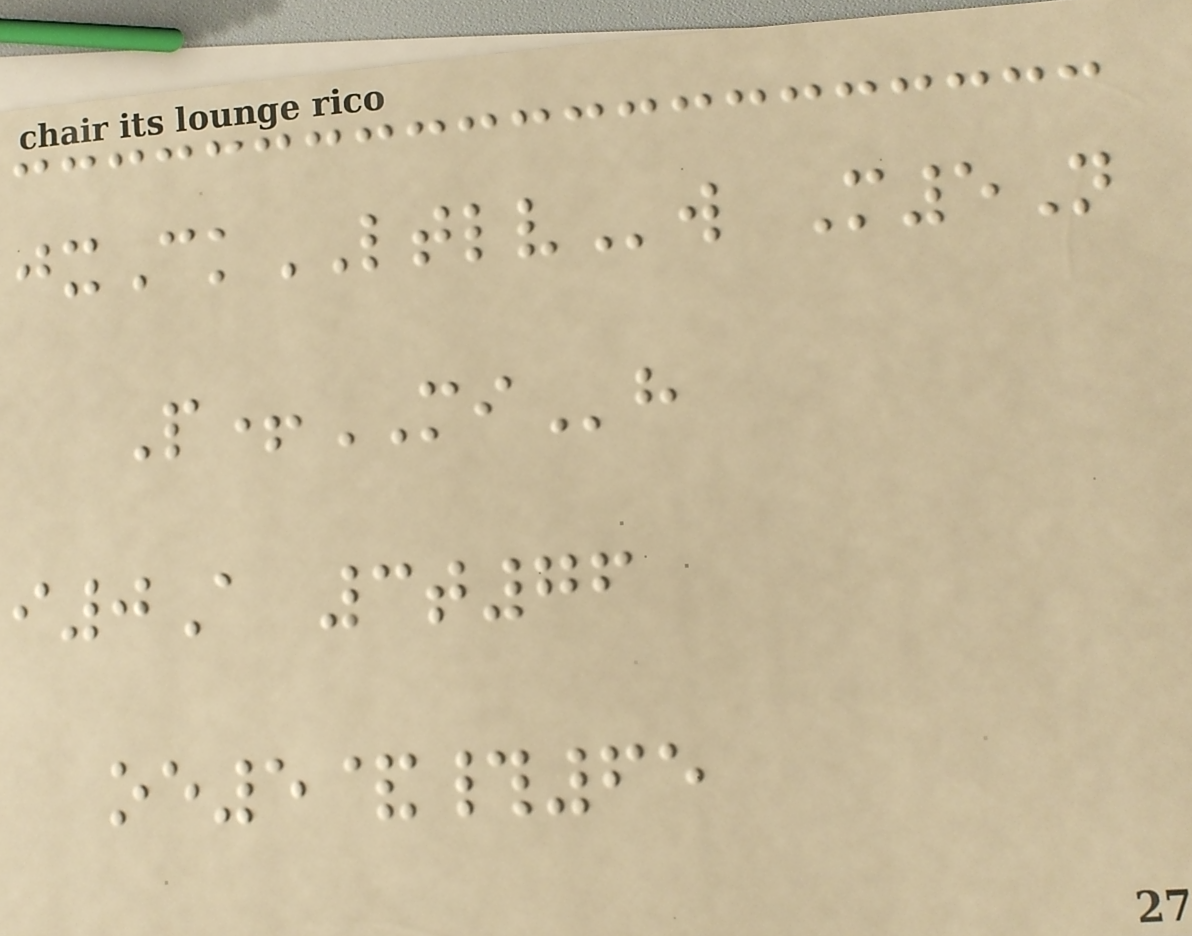jxCkLTLVw M5N
P+MIh
i0A 3t76
oe5&#65
